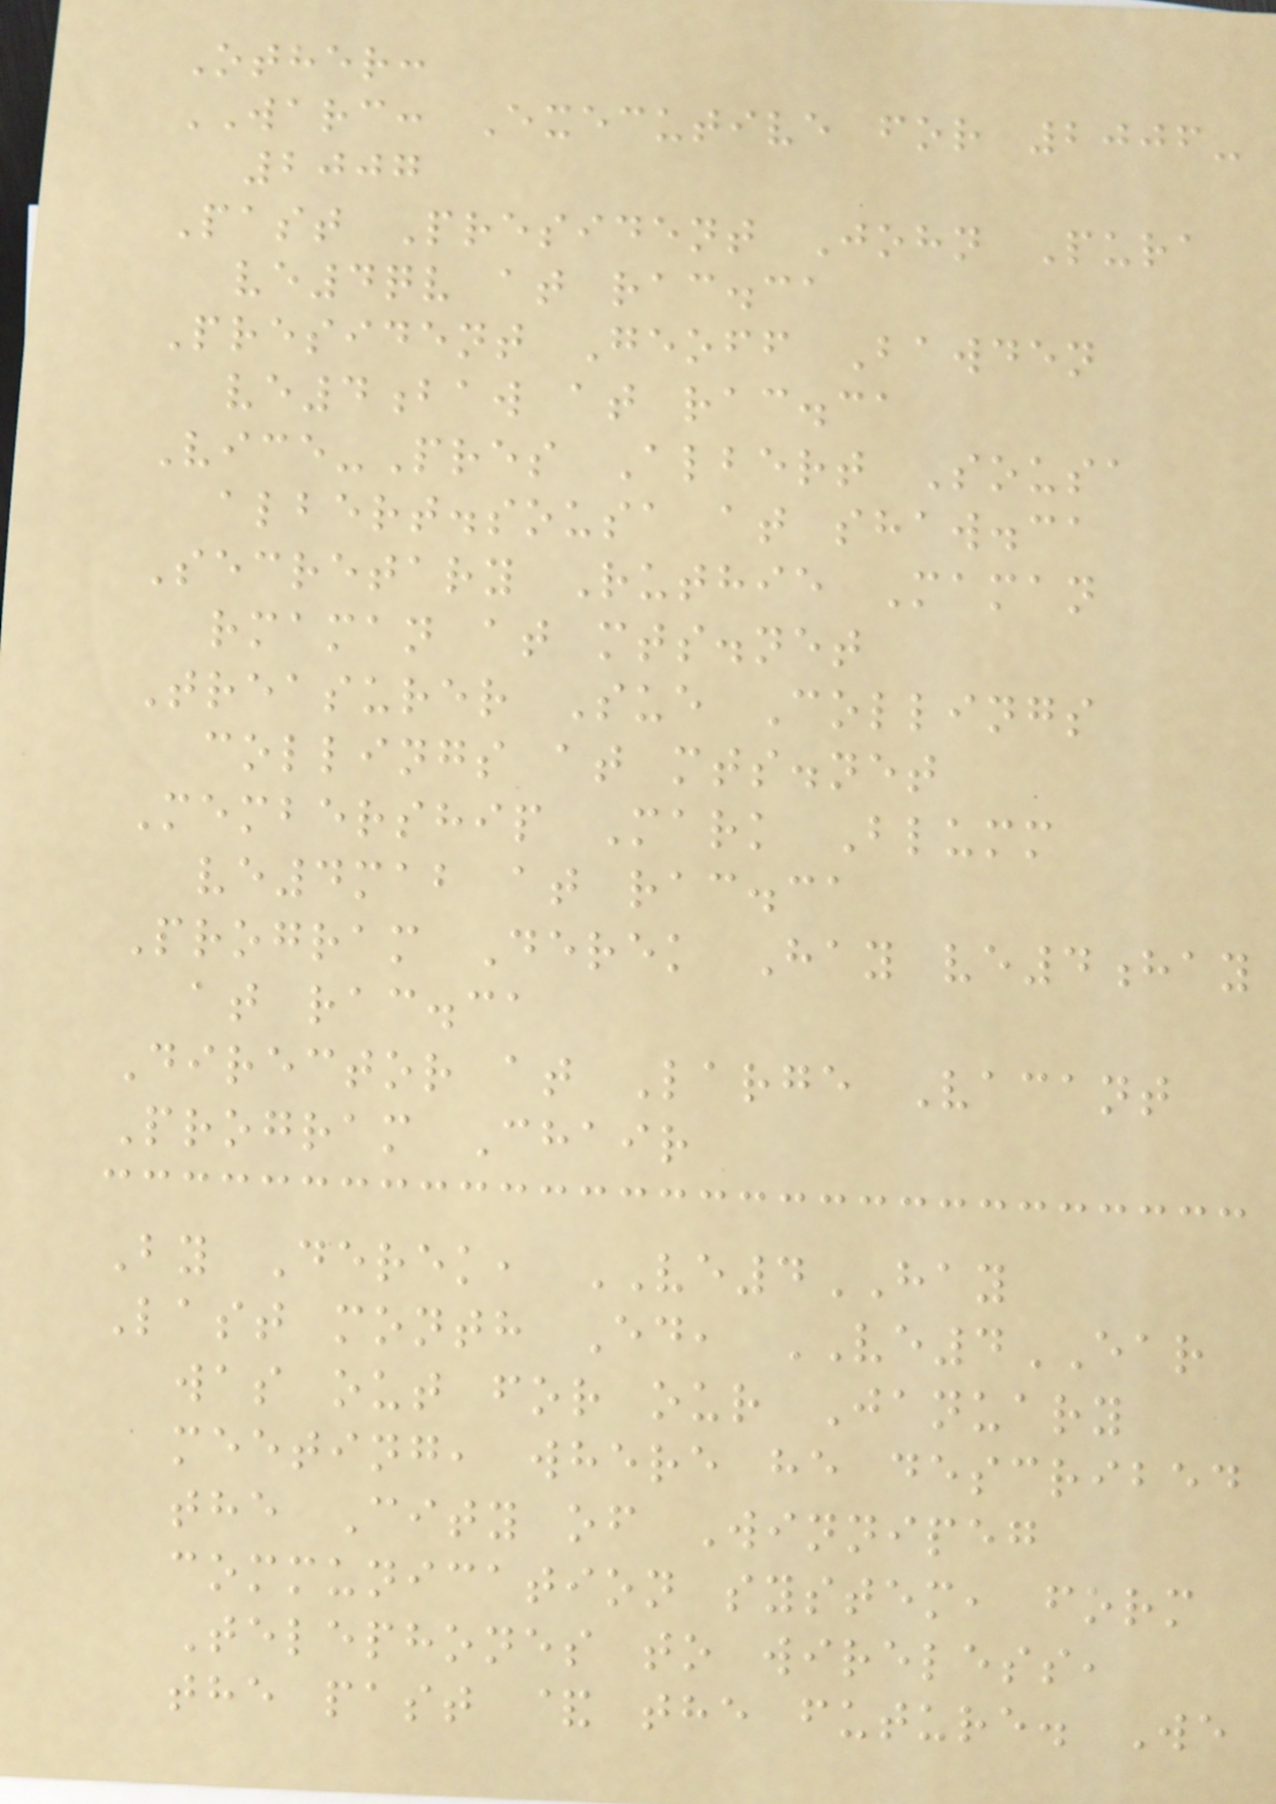Other:
WARC: Executive for 2006-
2007
Past President John Pura
ve4qv at rac.ca
President Geoff Bawden
ve4baw at rac.ca
Vice-Pres Albert Sousa
albert.sousa at shaw.ca
Secretary Ruthie Maman
rmaman at mts.net
Treasurer Sue Collings
collings at mts.net
Membership Mark Blumm
ve4mab at rac.ca
Program Derek Hay ve4hay
at rac.ca
Director at Large Vacant
Program Chair
By Derek, VE4HAY
Last month Ed, VE4EAR
was out for our January
meeting, where he described
the City of Winnipeg
communication system, form
Telephones to wireless,
the past & the future. We
